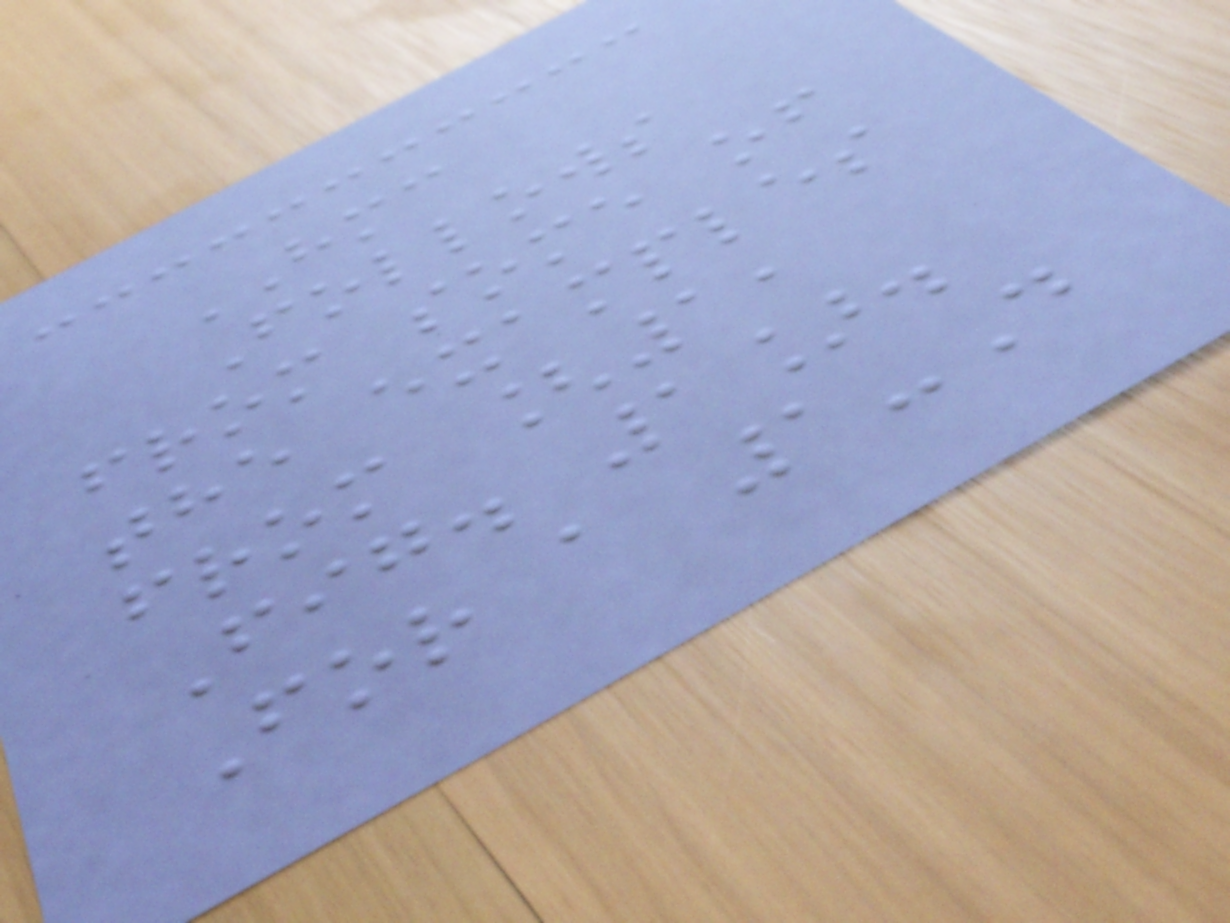HMC
Follows
from some of
the examples
from [1,
Fig. 1].
For a 1-D
